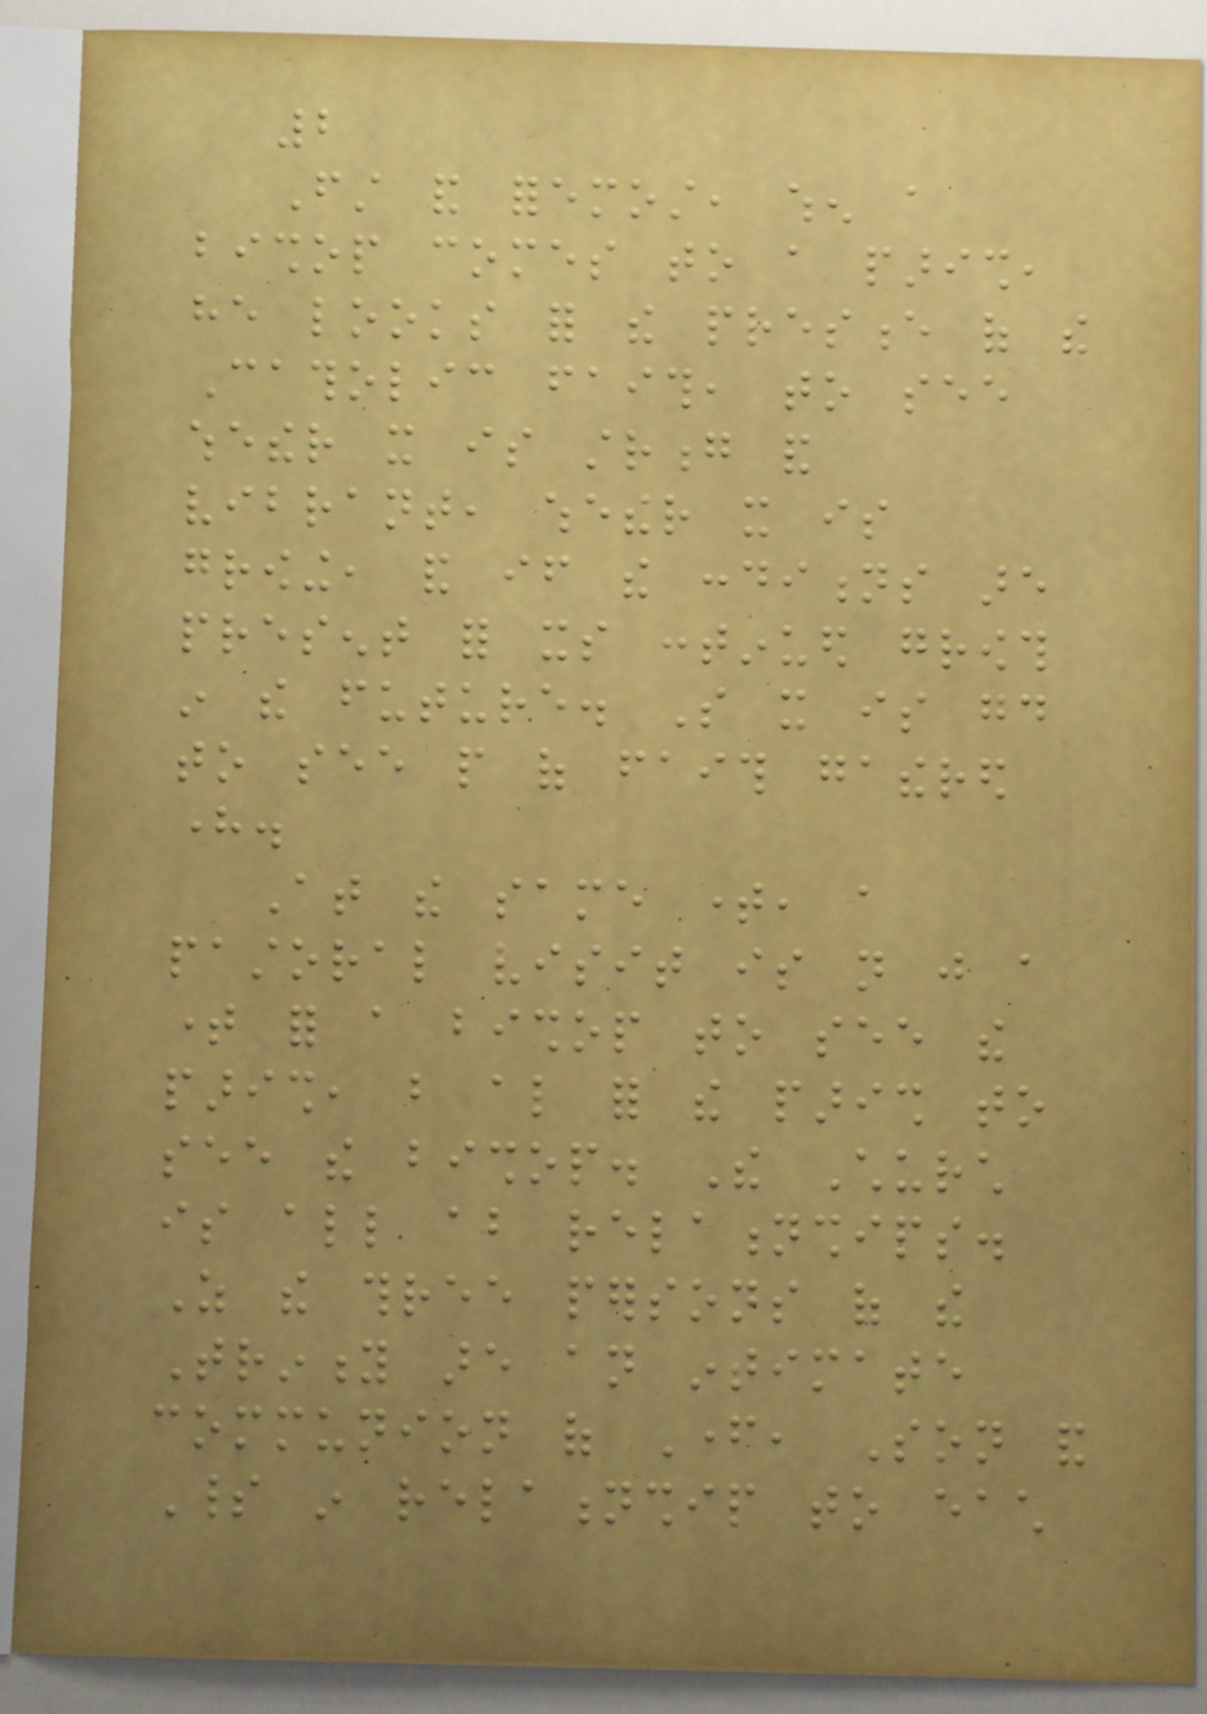2
First and foremost, when a
bishop comes to a parish,
he looks for the presence of the
Catholic faith, to see
whether it is strong and
vibrant, whether it is
growing, and if the conditions are
present for its continued growth
in the future. So it is good
to see people of faith gathered
here.
At the same time, a
pastoral visit is not just a
time for a bishop to see the
parish, but also for the parish to
see the bishop. The Church
is all about relationships.
As the three persons of the
Trinity are an intimate
communion of Father, Son and
Spirit in relationship to each
